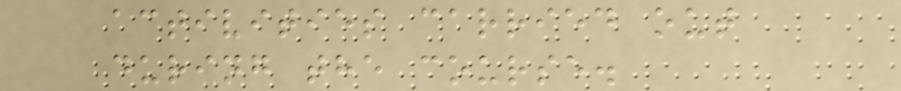activities carried out
during the course.
